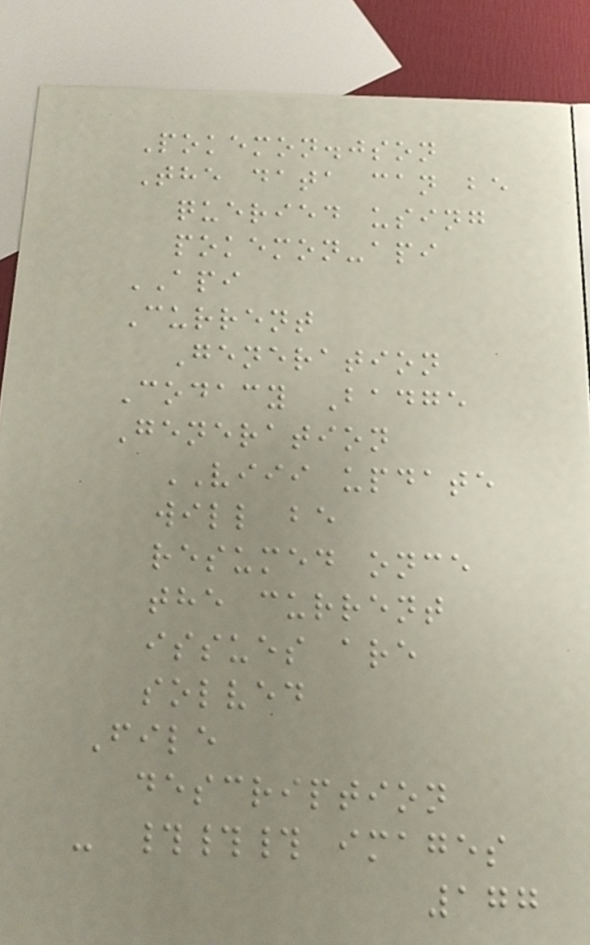Pokemon.json
The data can be
queried using
pokemon-api
API
Current
Generation
Codacy Badge
Generation
VIII update
will be
resumed once
the current
issues are
solved
File
description
- ### images
177
